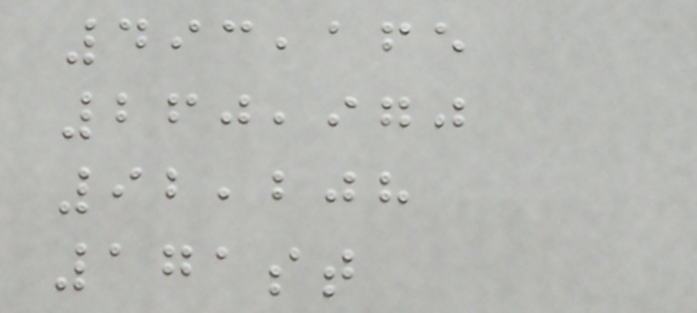493,165
260,970
92,208
171st
